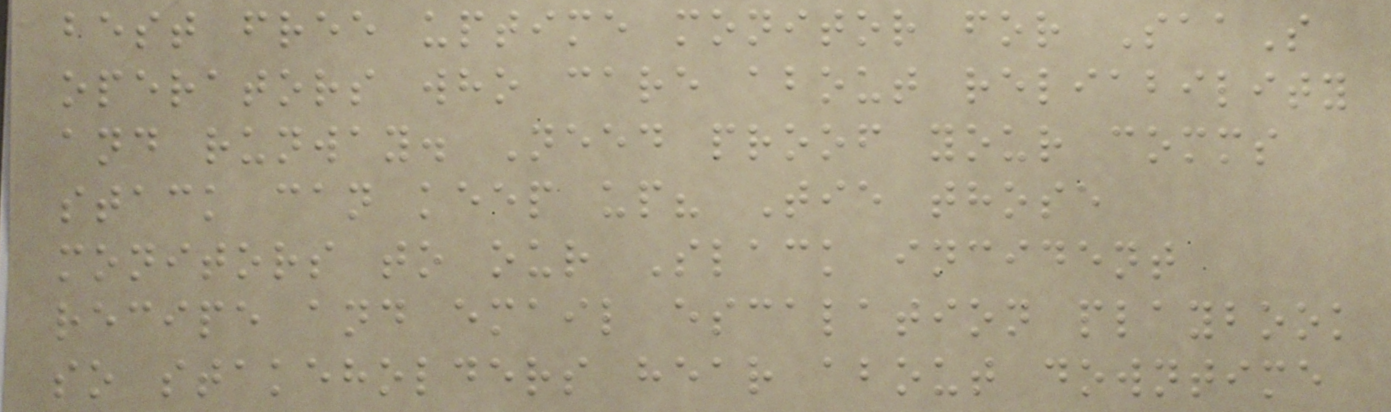best free uptime monitor for SaaS
operators who care about reliability
and runway. Need proof your comms
stack can keep up? Tie those
monitors to our Slack incident
recipe and email escalation playbook
so stakeholders hear about downtime
